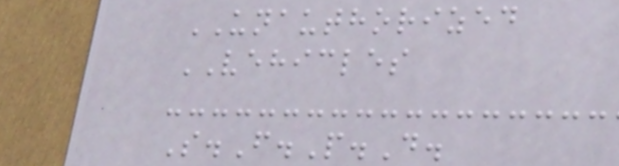UNAUTHORIZED
VEHICLES
S.F.P.D.
